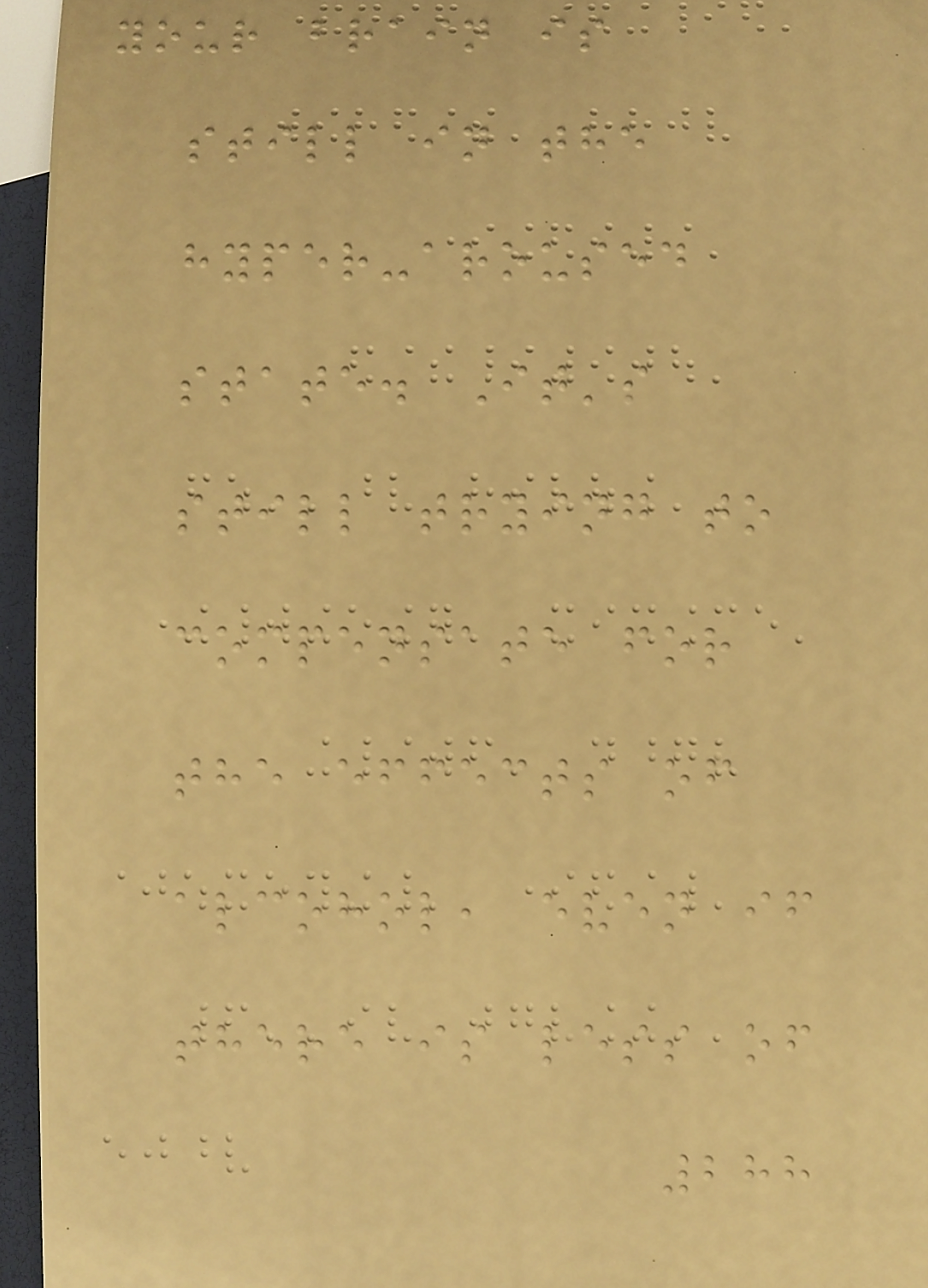your brain is
still in the
hyper-aroused
state. It's
still trying to
compensate for
the effects of
alcohol, even if
there is less of
288
